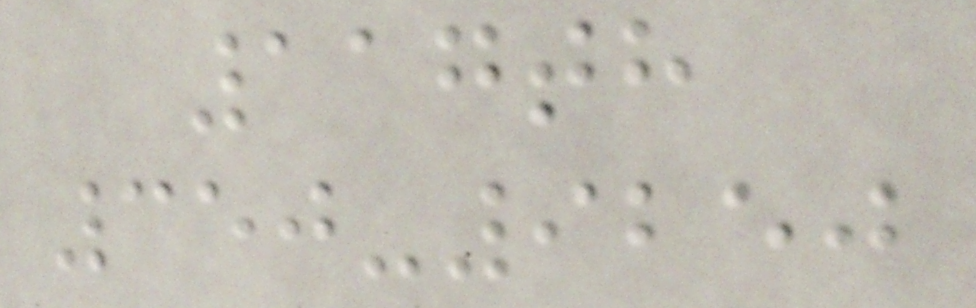117th
350-9250
